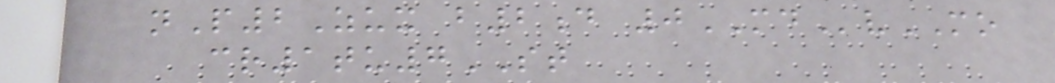nP2Zux b2d 0MDvMO
cr1tu7ST
